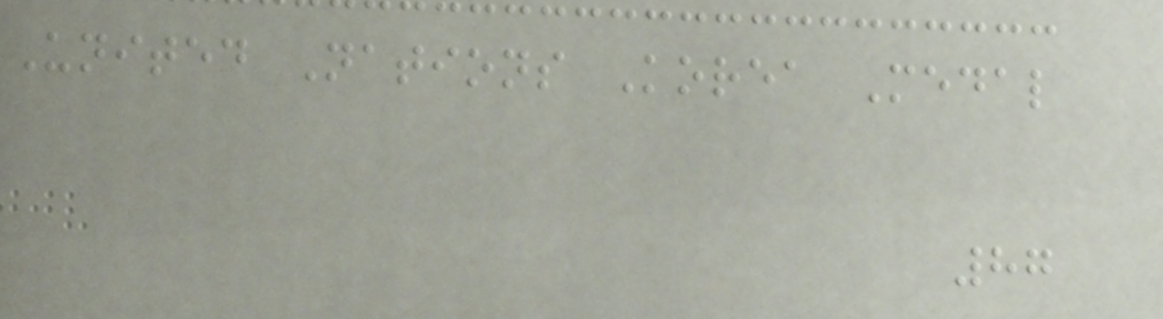United Nations Korea Medal
87
